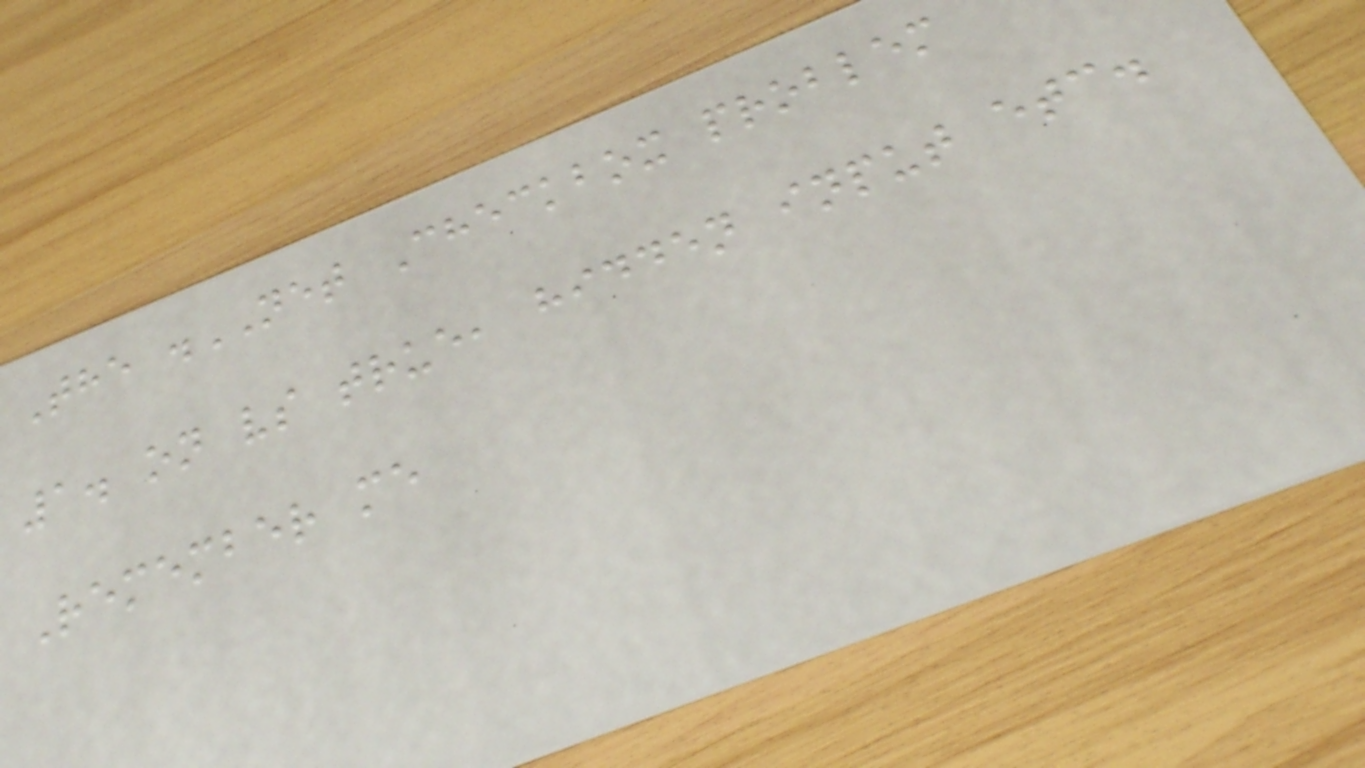The .NET Checkbox problem
1. on vs true, hidden input etc.
Remember me
